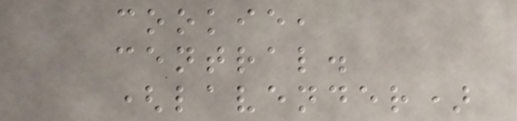cookie,
central.
(lavender)
